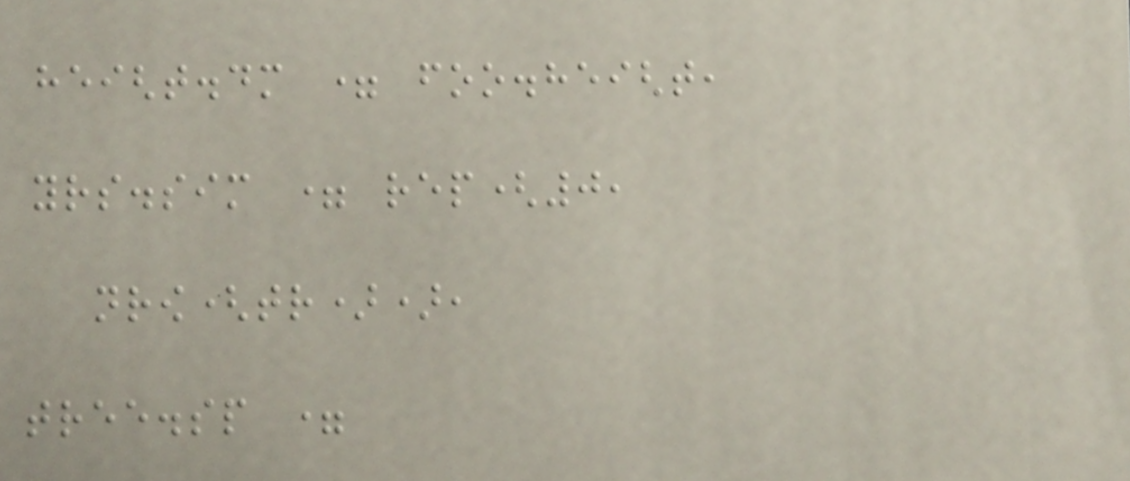height.dm = foo.height,
yrs.sim = rep(0,
nrow(tr)),
tree.sp =
